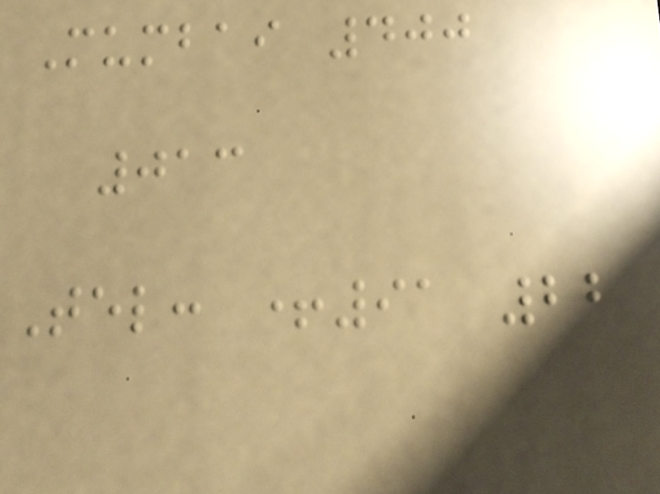Mumbai 400
013
Tel: +91 22
